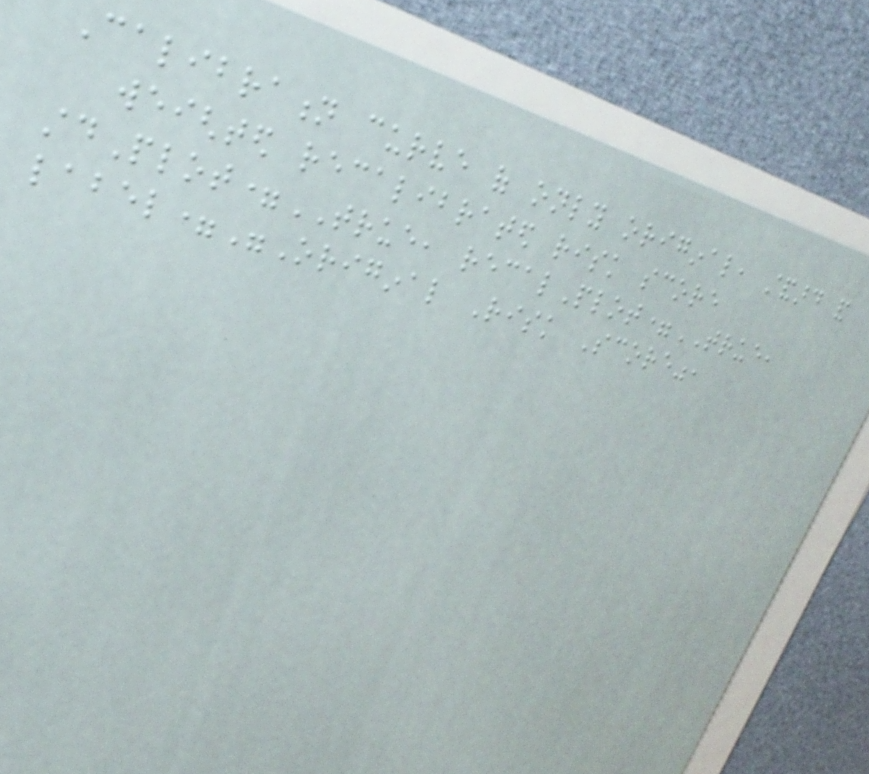Calibration curve of only original, standard and
weighted recalibrated risk score
stdPlot=TRUE, recalPlot=TRUE,
label="Original Risk Score",
